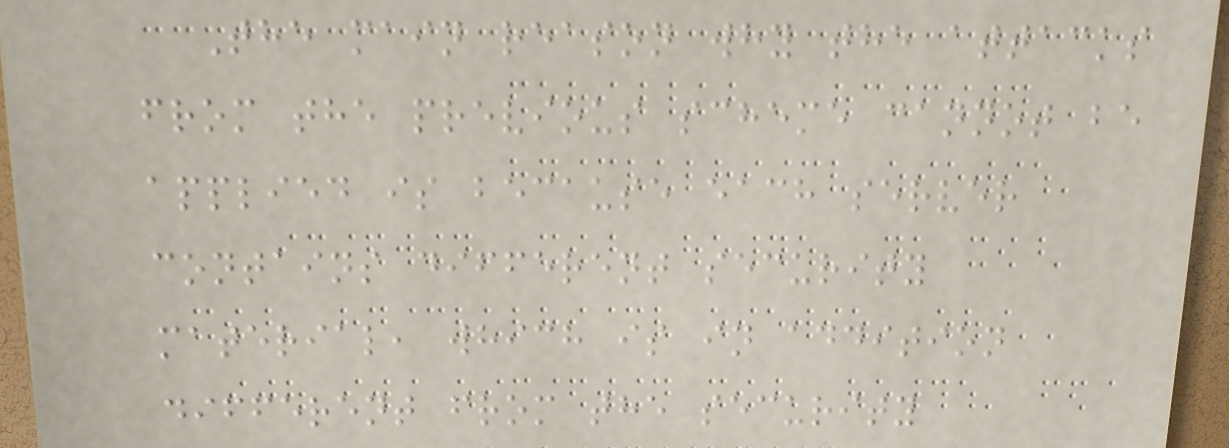The main reason why the attacks
from the previous scheme cannot be
applied is because each server
contains different security
material, which is in addition
different from the security
